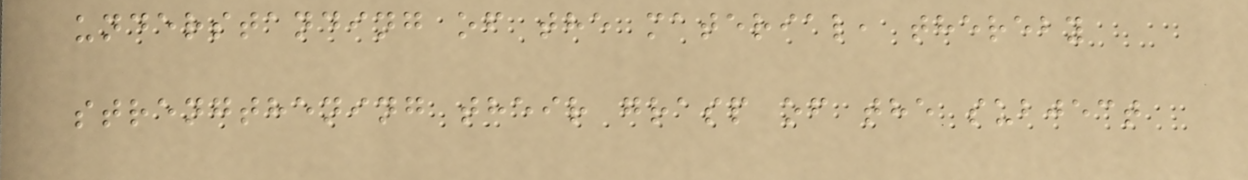understanding of the material, thereby
strengthening their grasp of the subject
